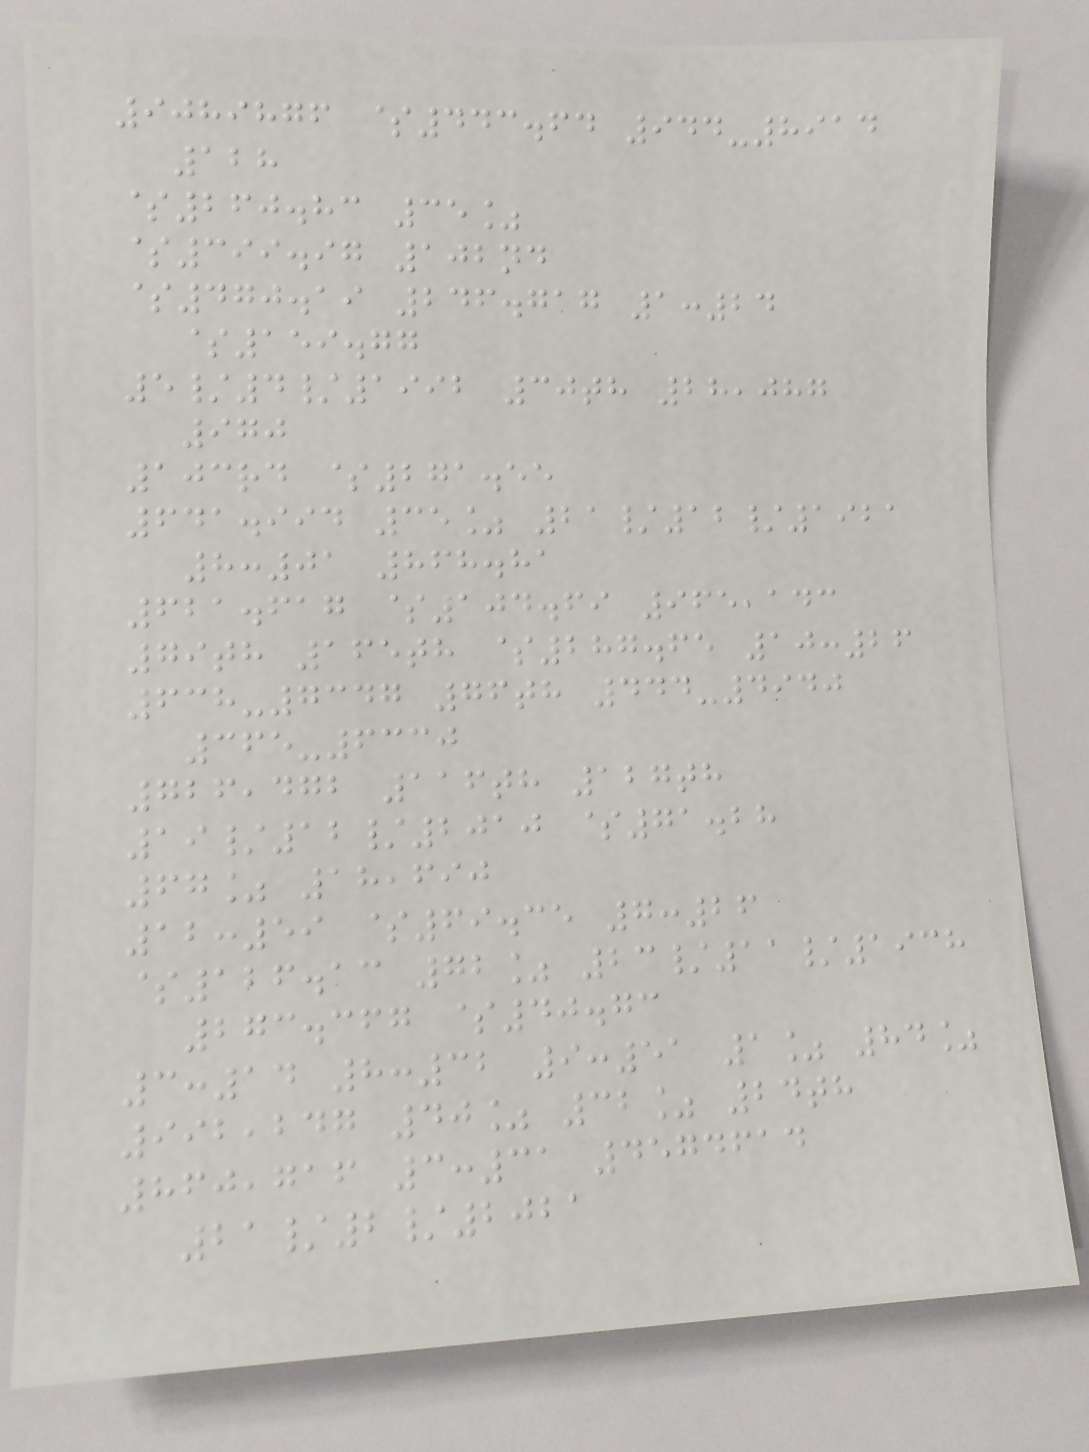9089876 $443.64 944-8914
128
$260.83 35%
$399.97 102nd
$470.19 246.717 1:24
$159.77
5/4/1992 30th 28,087
970
103rd $271.55
641.994 35% 21/12/1921
8:01 868.81
621.617 $104.69 965,143
79th 165th $287.65 10:26
638-7347 76th 444-4940
365-6330
726,472 116th 127th
19/12/2010 $71.28
67% 18,690
12:59 $69.35 7:26
$126.13 72% 23/11/1938
273.367 $40.73
3:14 8:32 9:51 1% 84%
992,247 40% 32% 24th
860,716 3:31 4574614
21/2/2021
